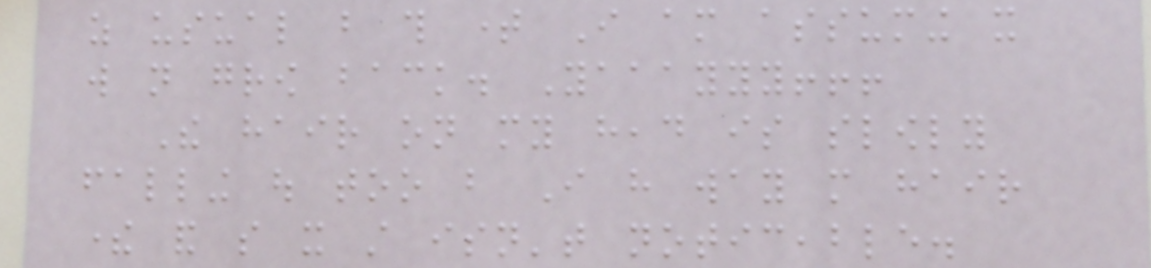as usual but this time I am assuming it
will not grow back. Yaaayyy!!!
The hair on my head is slowly
falling out too but I have way more hair
there and so it still isn't noticeable.
